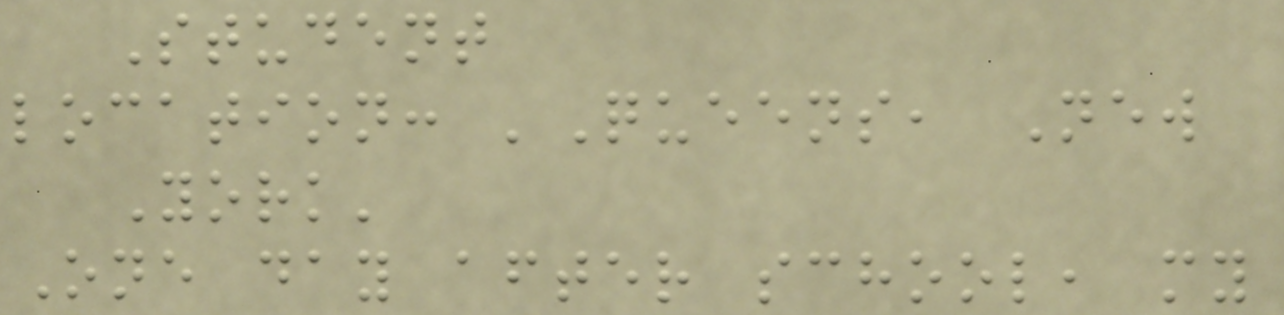Student
location: 'Queens, New
York'
One day after school, my
